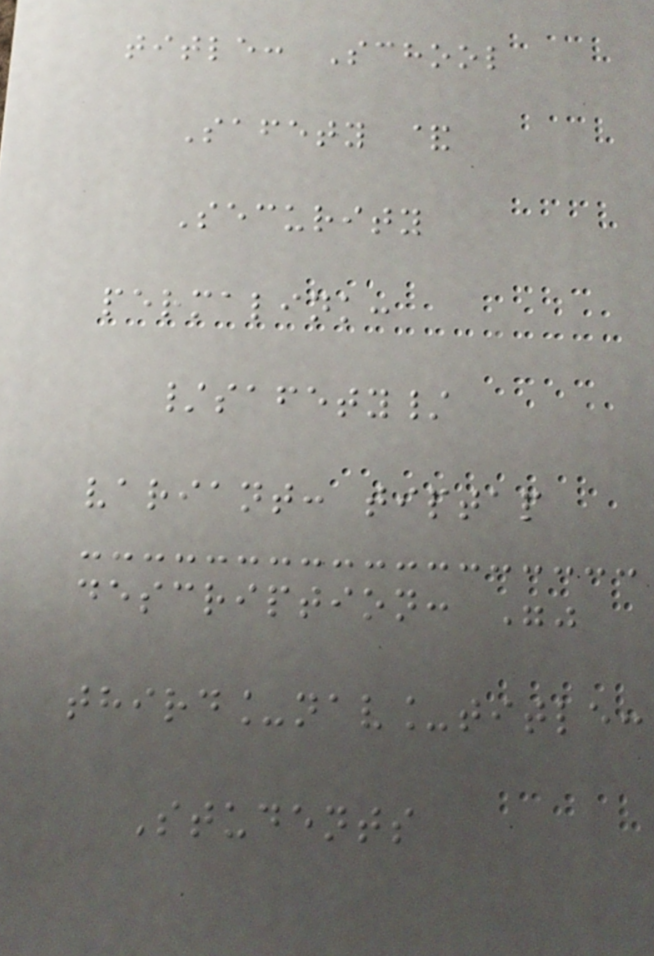title: School
Safety &
Security
permalink:
/safety/
variant: tiptap
description: ""
third_nav_title:
Students
